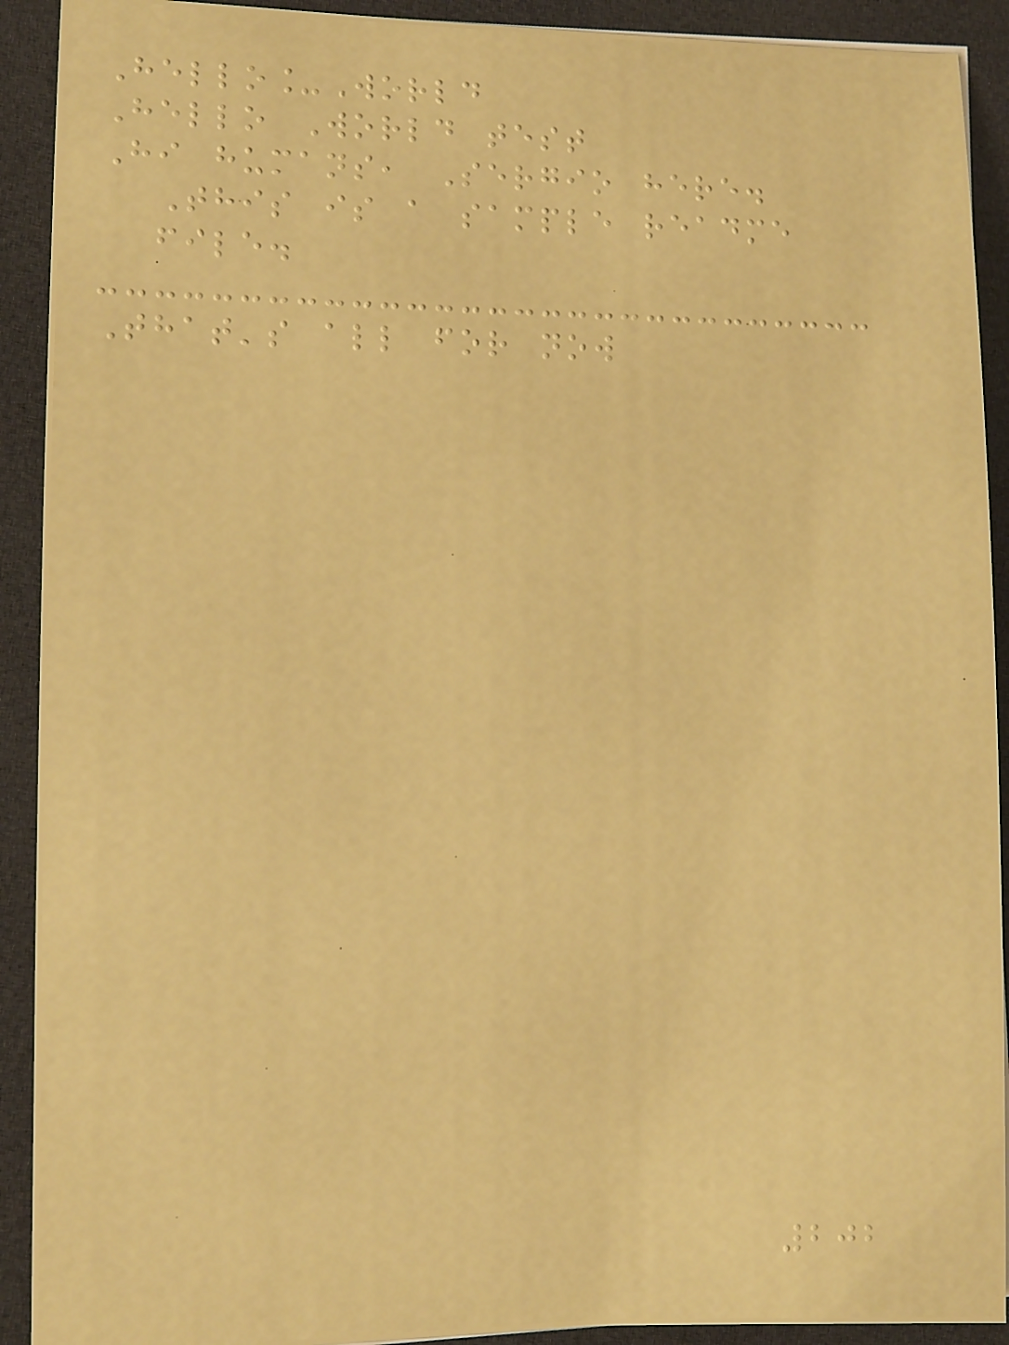Hello_World
Hello World test
Hi humans, Sergio here.
This is a sample readme
file.
That's all for now
202
